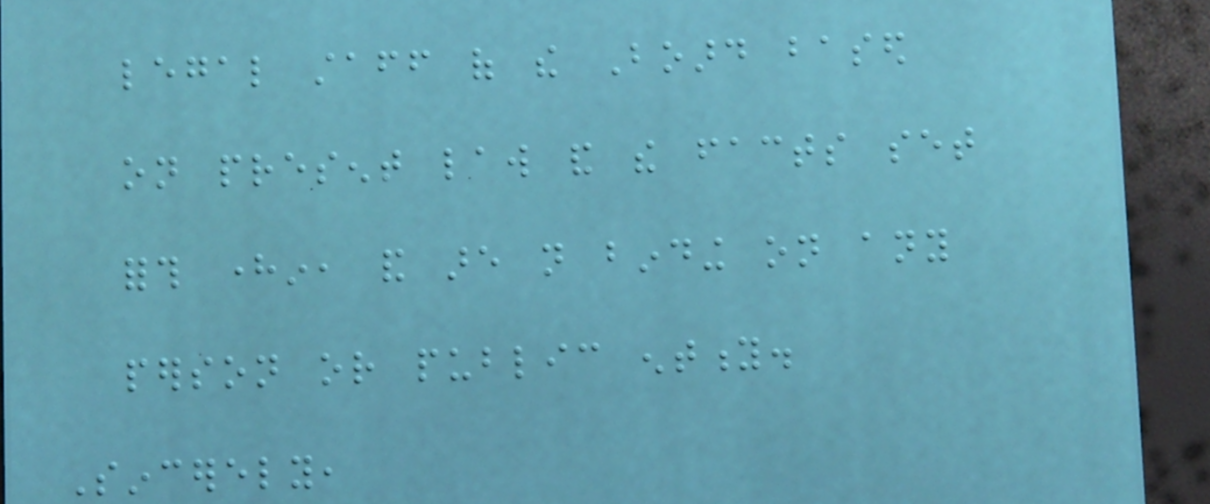legal staff of the Board based
on present law and the facts set
forth herein, and are not binding on any
person or public entity.
Sincerely,
